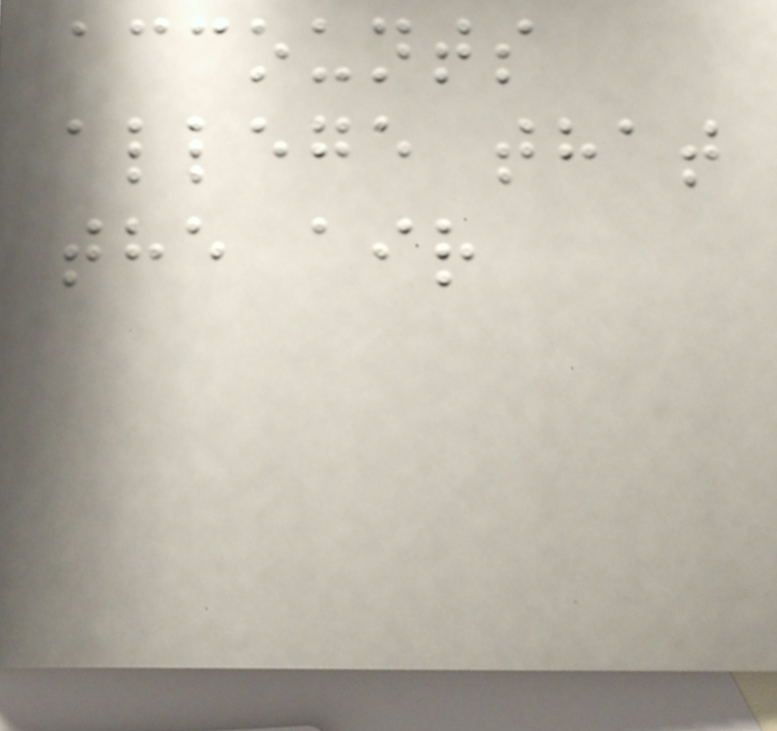accounts
allege that
the air
